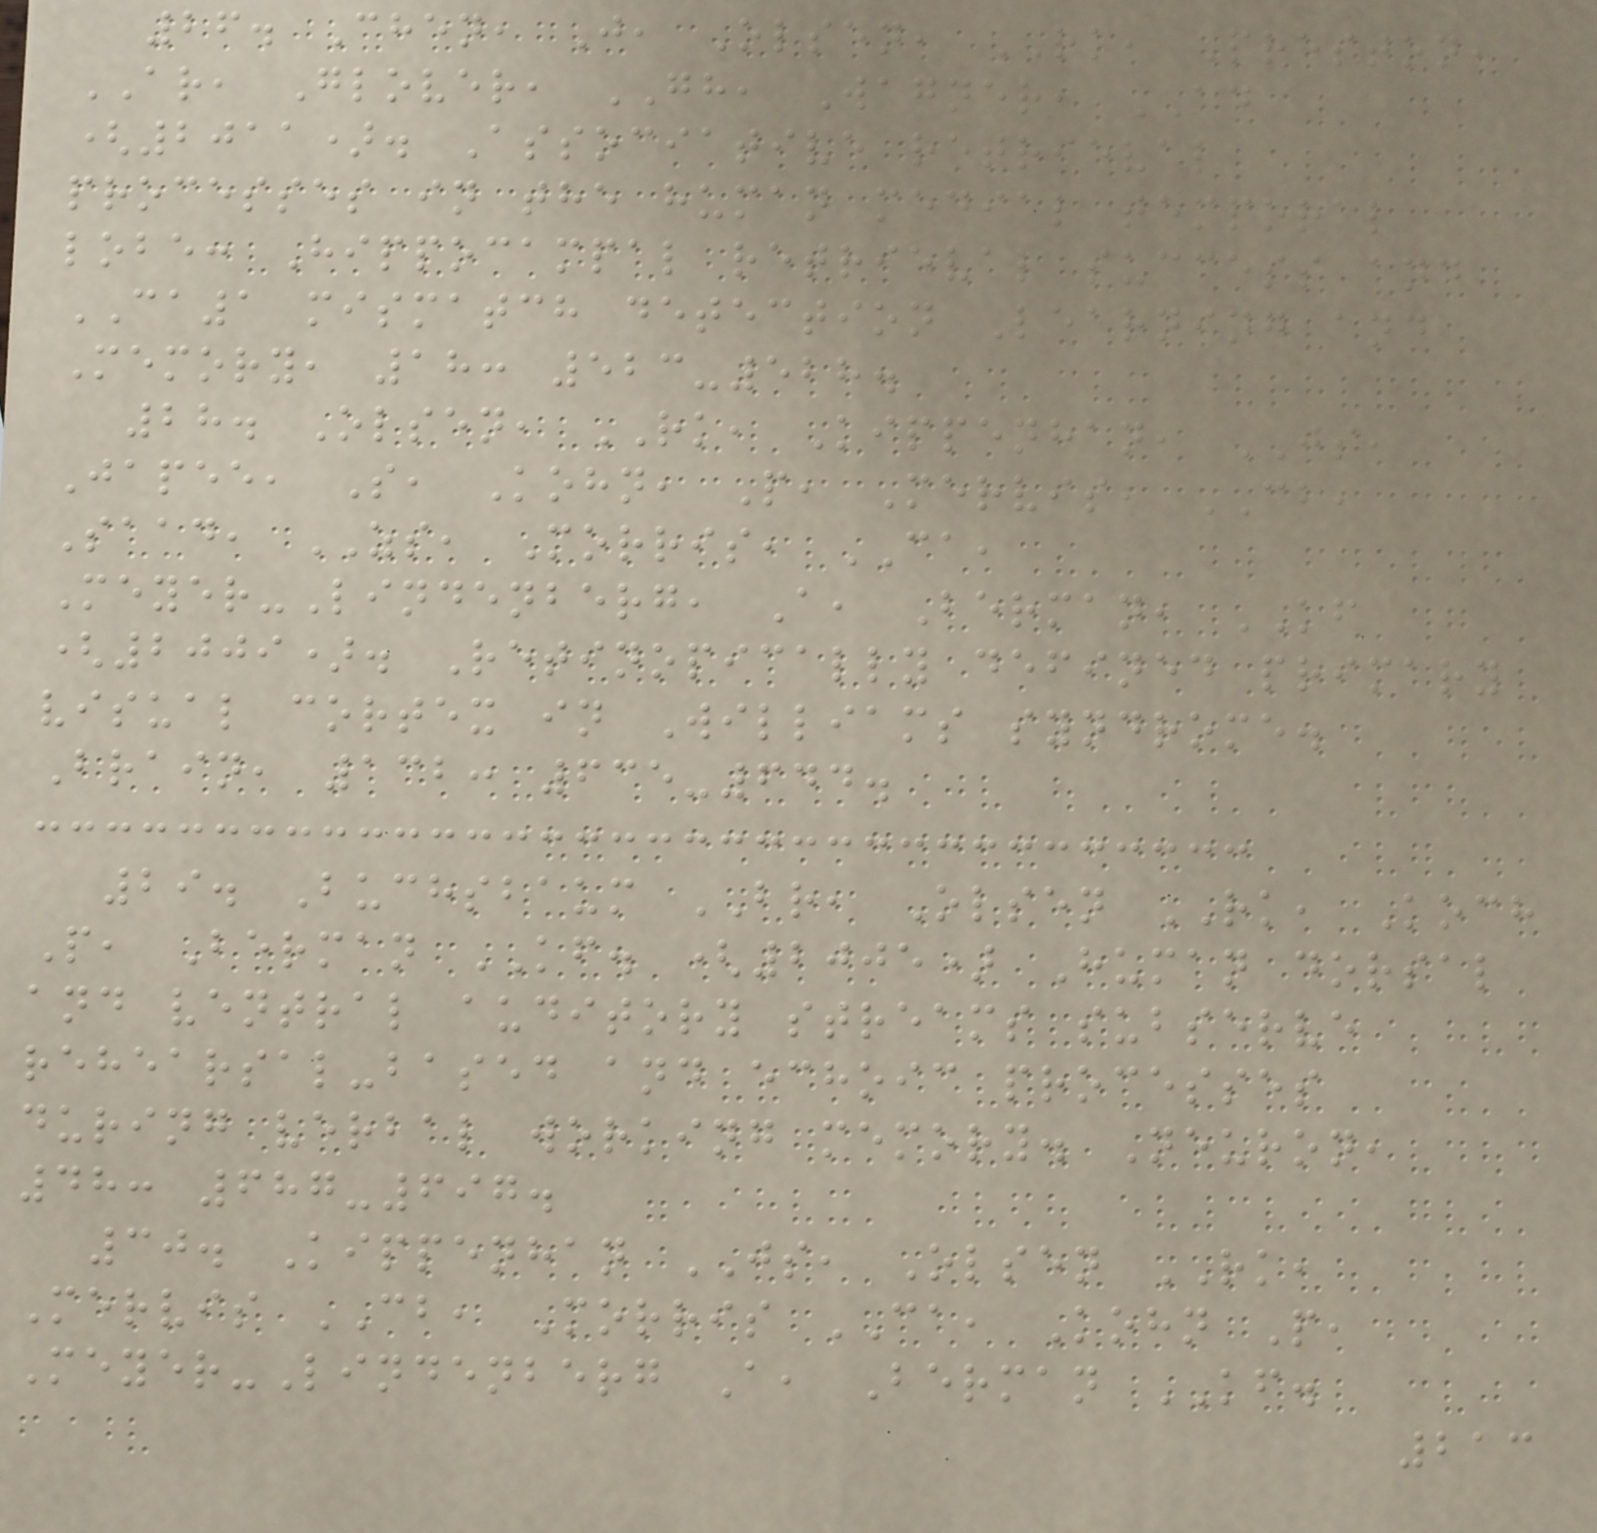26. Chen, J, Olsen, RK, Preston,
AR, Glover, GH, Wagner, AD
(2011). Associative retrieval
processes in the human medial temporal
lobe: Hippocampal retrieval success and
CA1 mismatch detection Learning and
Memory, 18: 523-528.
28. Olsen, RK, Kippenhan, JS,
Japee, S, Kohn, P, Mervis, CB,
Saad, ZS, Morris, CA,
Meyer-Lindenberg, A, Berman, KF
(2009). Retinopically defined primary
visual cortex in Williams syndrome.
Brain, 132: 635-644.
29. Buchsbaum BR, Olsen RK, Koch
P, Berman KF. (2005) Human dorsal
and ventral auditory streams subserve
rehearsal-based and echoic processes
during verbal working memory. Neuron,
48: 687-697.
30. Kippenhan JS, Olsen RK,
Mervis CB, Morris CA, Kohn P,
Meyer-Lindenberg A, Berman KF.
213
